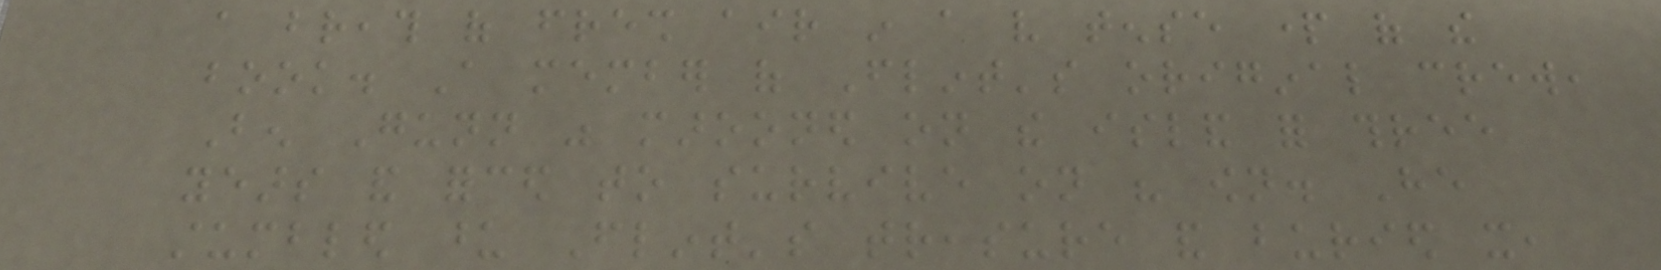a breath of fresh air in a very tense part of the
book. A member of Flint's original crew,
Ben Gunn was marooned on the island for three
years and forced to survive on his own. He
stumbled upon Flint's treasure and buried it,
